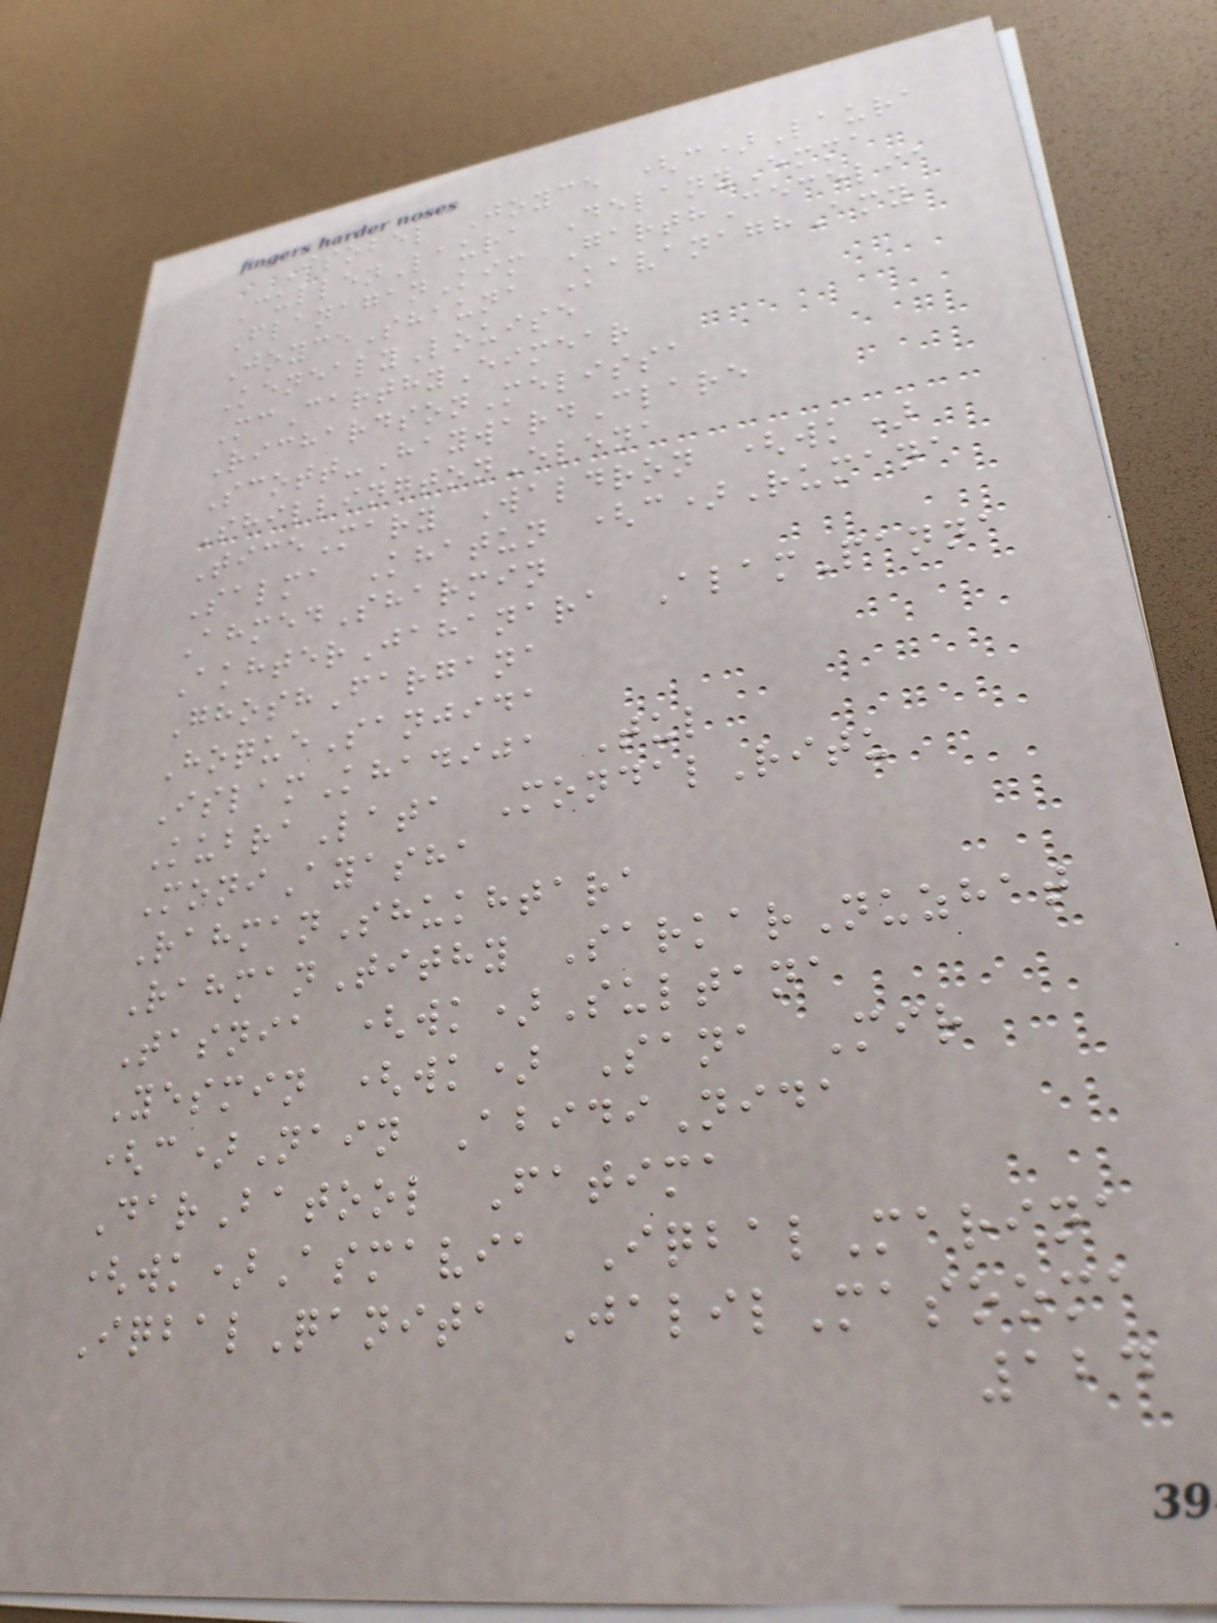Isobel Joyce (c)Laura
CullenLaura DelanyEmma
FlanaganKim GarthCecelia
JoyceShauna KavanaghAmy
KenealyLouise
McCarthyEimear
RichardsonMelissa
Scott-HaywardClare
ShillingtonElena
TiceMary Waldron (wk)
Salma Khatun (c)Rumana
AhmedSharmin
AkhterJahanara AlamPanna
GhoshFargana
HoqueSanjida
IslamKhadija Tul
KubraLata MondalRitu
MoniAyasha
RahmanShukhtara
RahmanTithy SarkarNuzhat
Tasnia (wk)Sultana
Yesmin (wk) Sana Mir
(c)Nain AbidiNida
DarBatool Fatima
(wk)Asmavia IqbalMarina
IqbalQanita JalilMasooma
124
